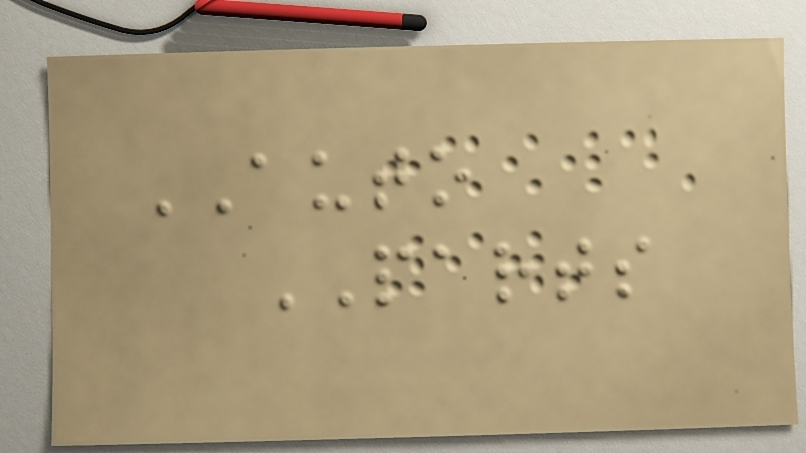AUTO
PARTS
